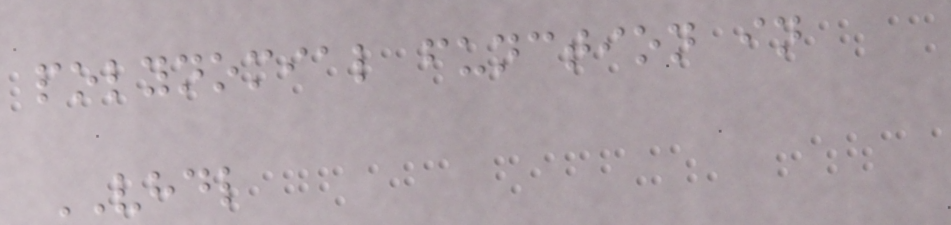polynomial function in
VHDL
